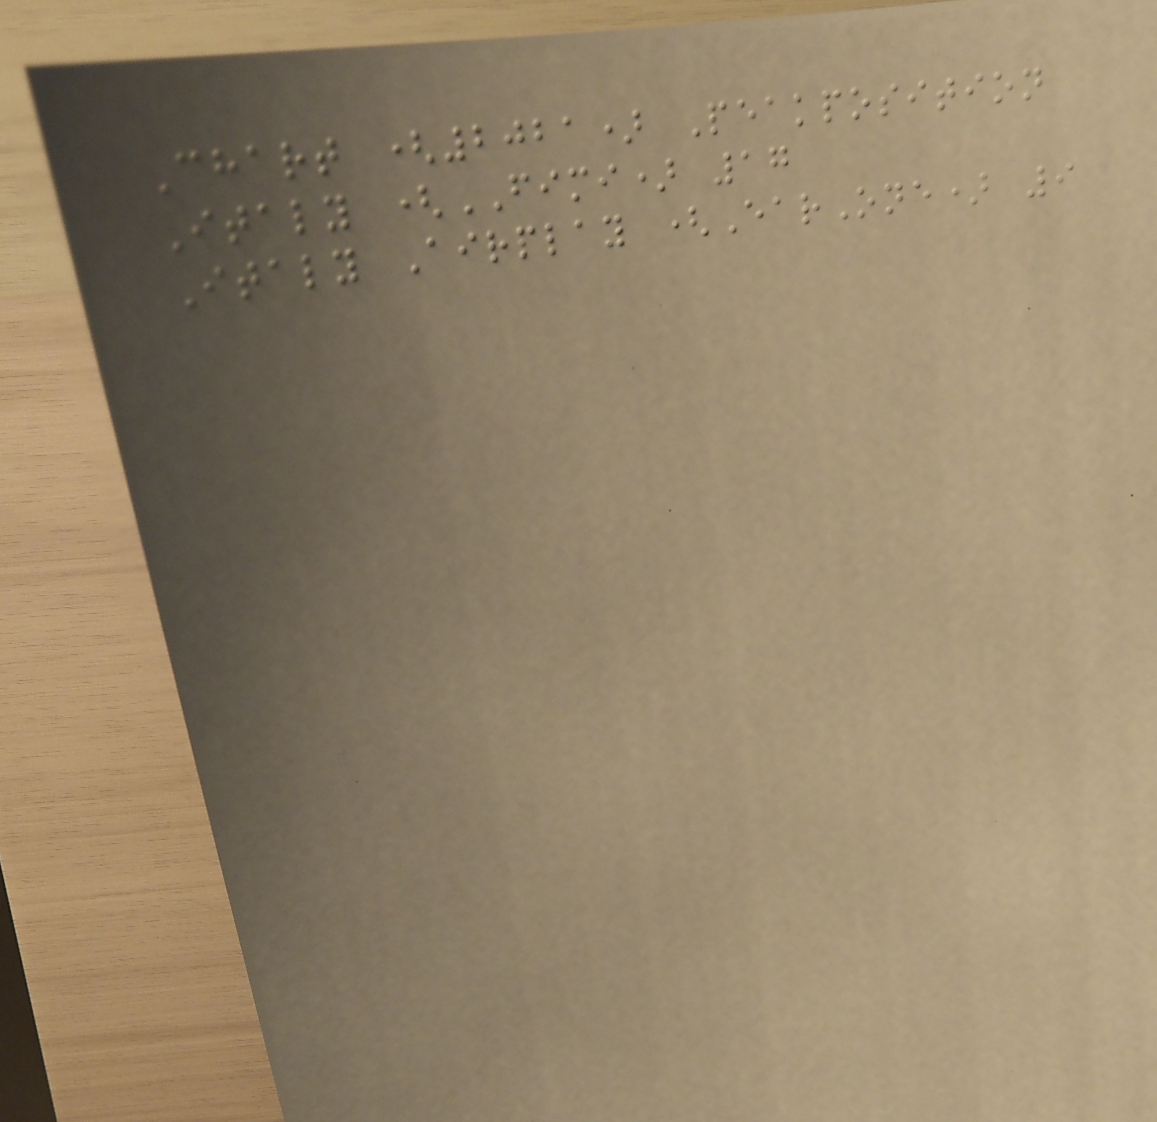Chart (2021) Peakposition
Italy (FIMI) 17
Italy Airplay (EarOne) 9
